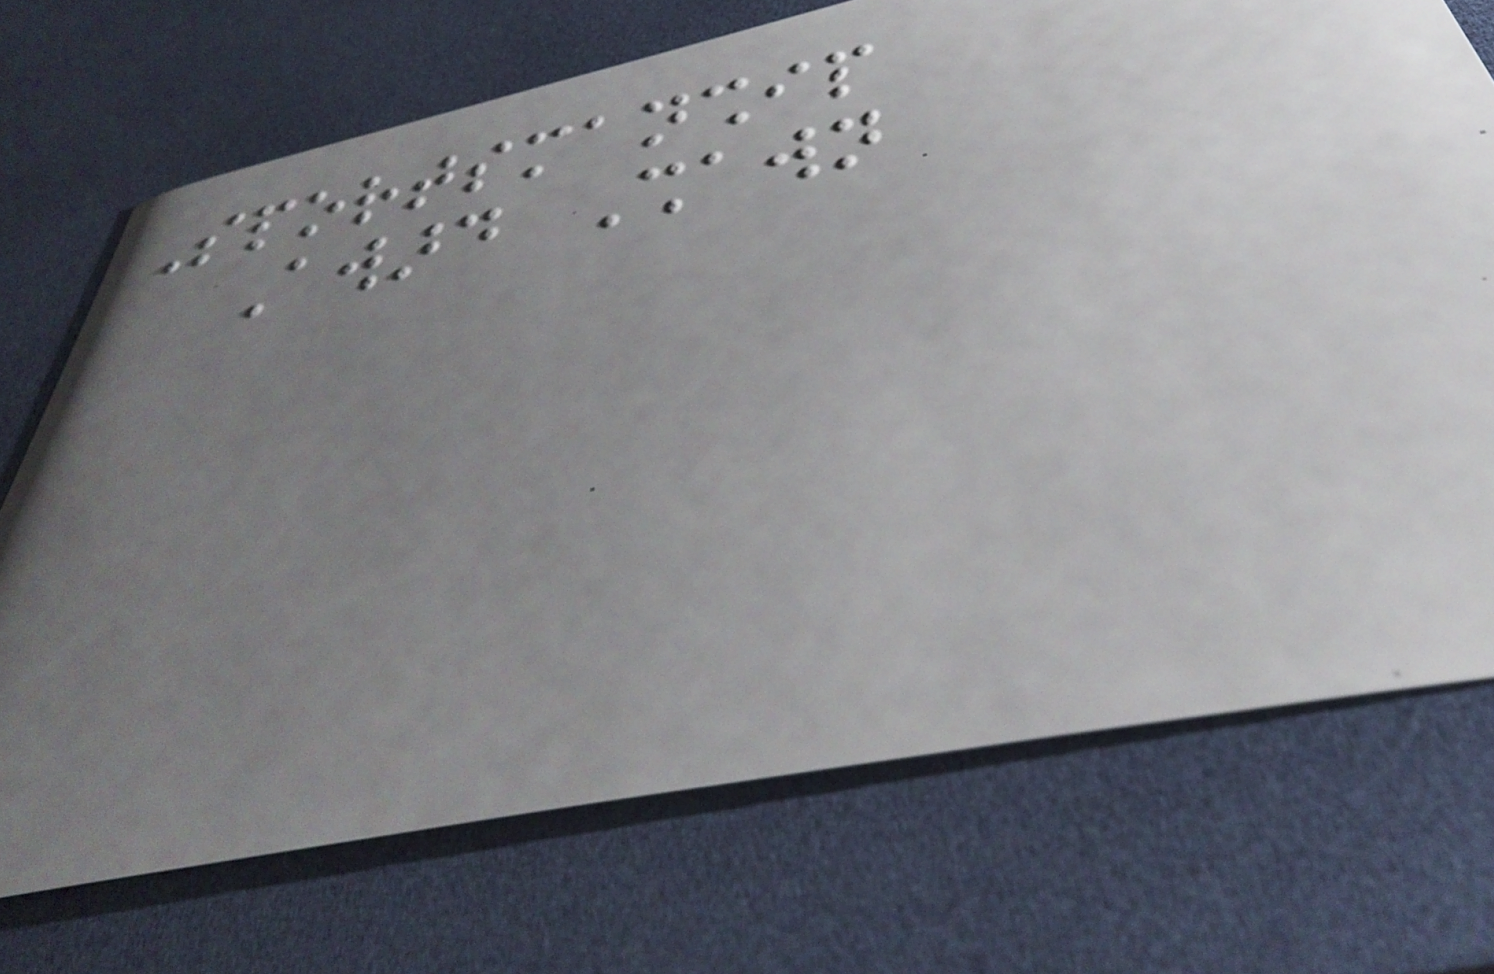Sportsmanship
Award Shawn
